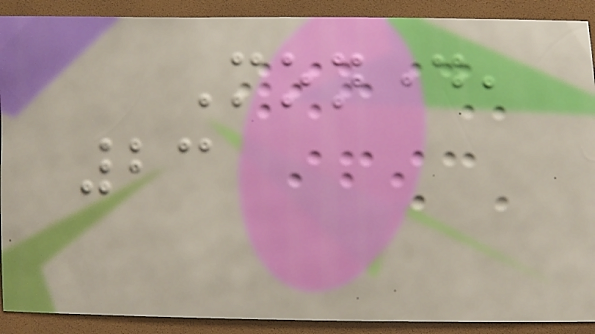Monday,
23
